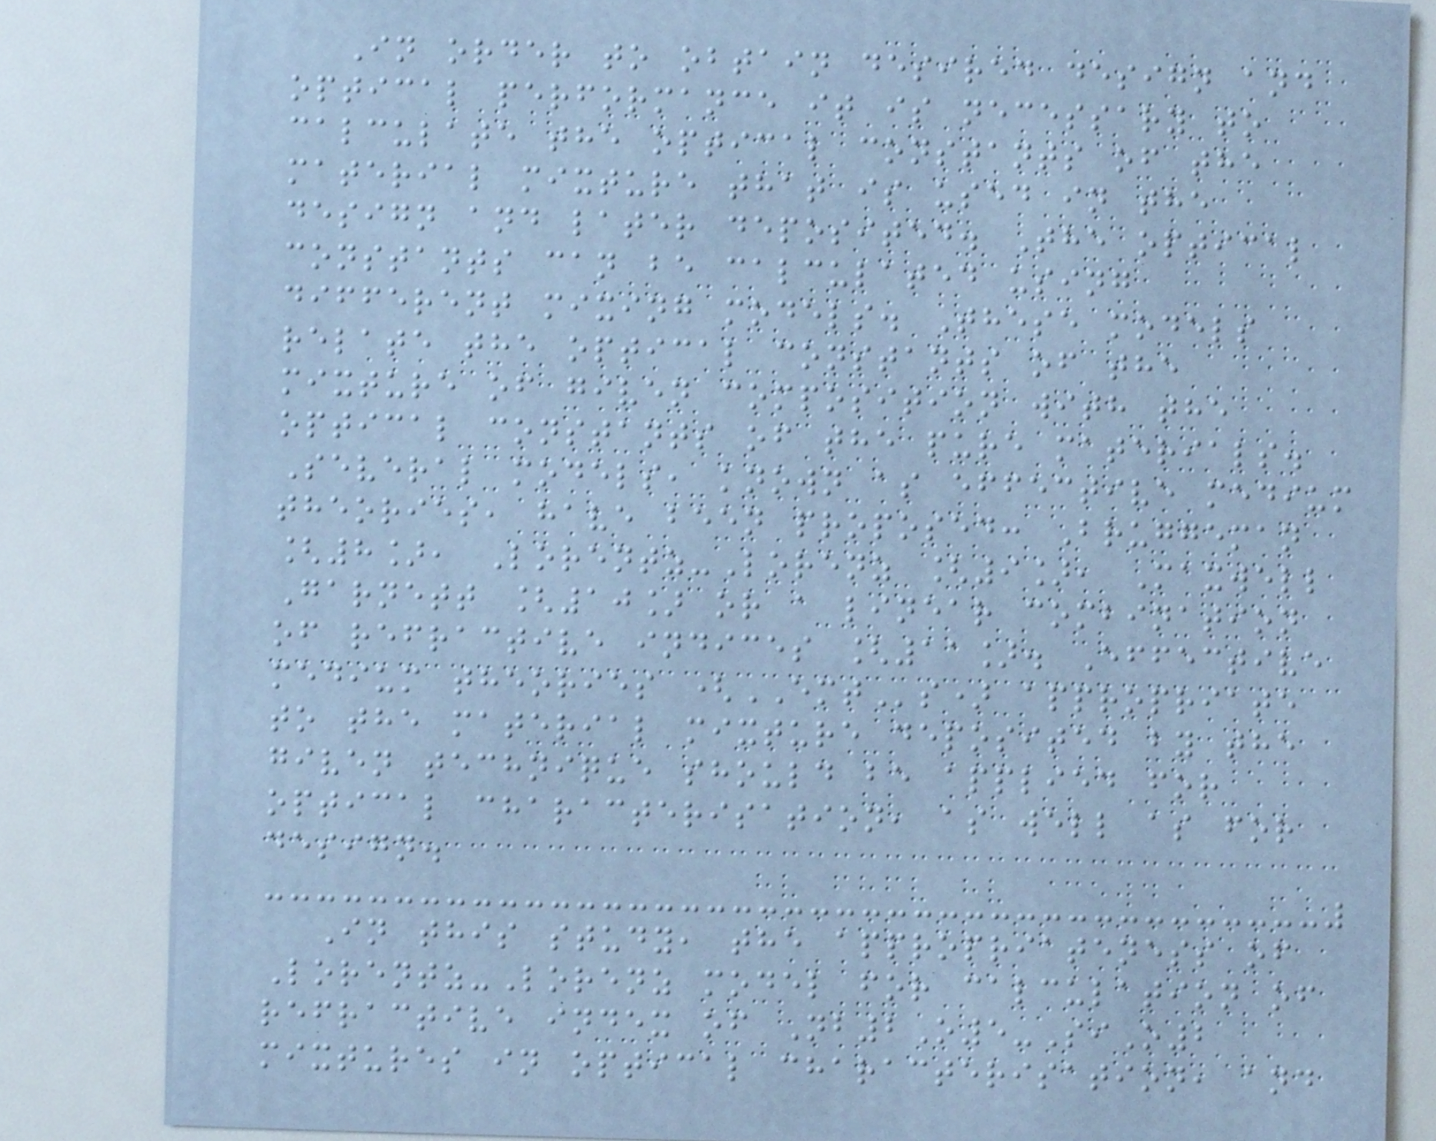In order to obtain desired design and
optical performance it is necessary to
calculate the optical constants of the
material mixture that is used in the
design and later deposited. The optical
constants can be calculated using
different mixing models. These models
relate the optical constants of the
mixture of given composition with the
optical constants of the pure materials.
Several models, known as effective medium
theories, have been proposed: Bruggeman
[8], Lorentz-Lorenz [9], Maxwell
Garnett [10] or a linear combination
of refractive indices [11]. Effective
medium theories (EMTs) appropriate
to the material mixture deposited by the
given technique should be applied for
optical characterisation, as well as for
design.
In this study, the appropriateness of
Lorentz-Lorenz model for calculation of
refractive index of Nb2O5-SiO2
mixtures in optical characterisation, and
